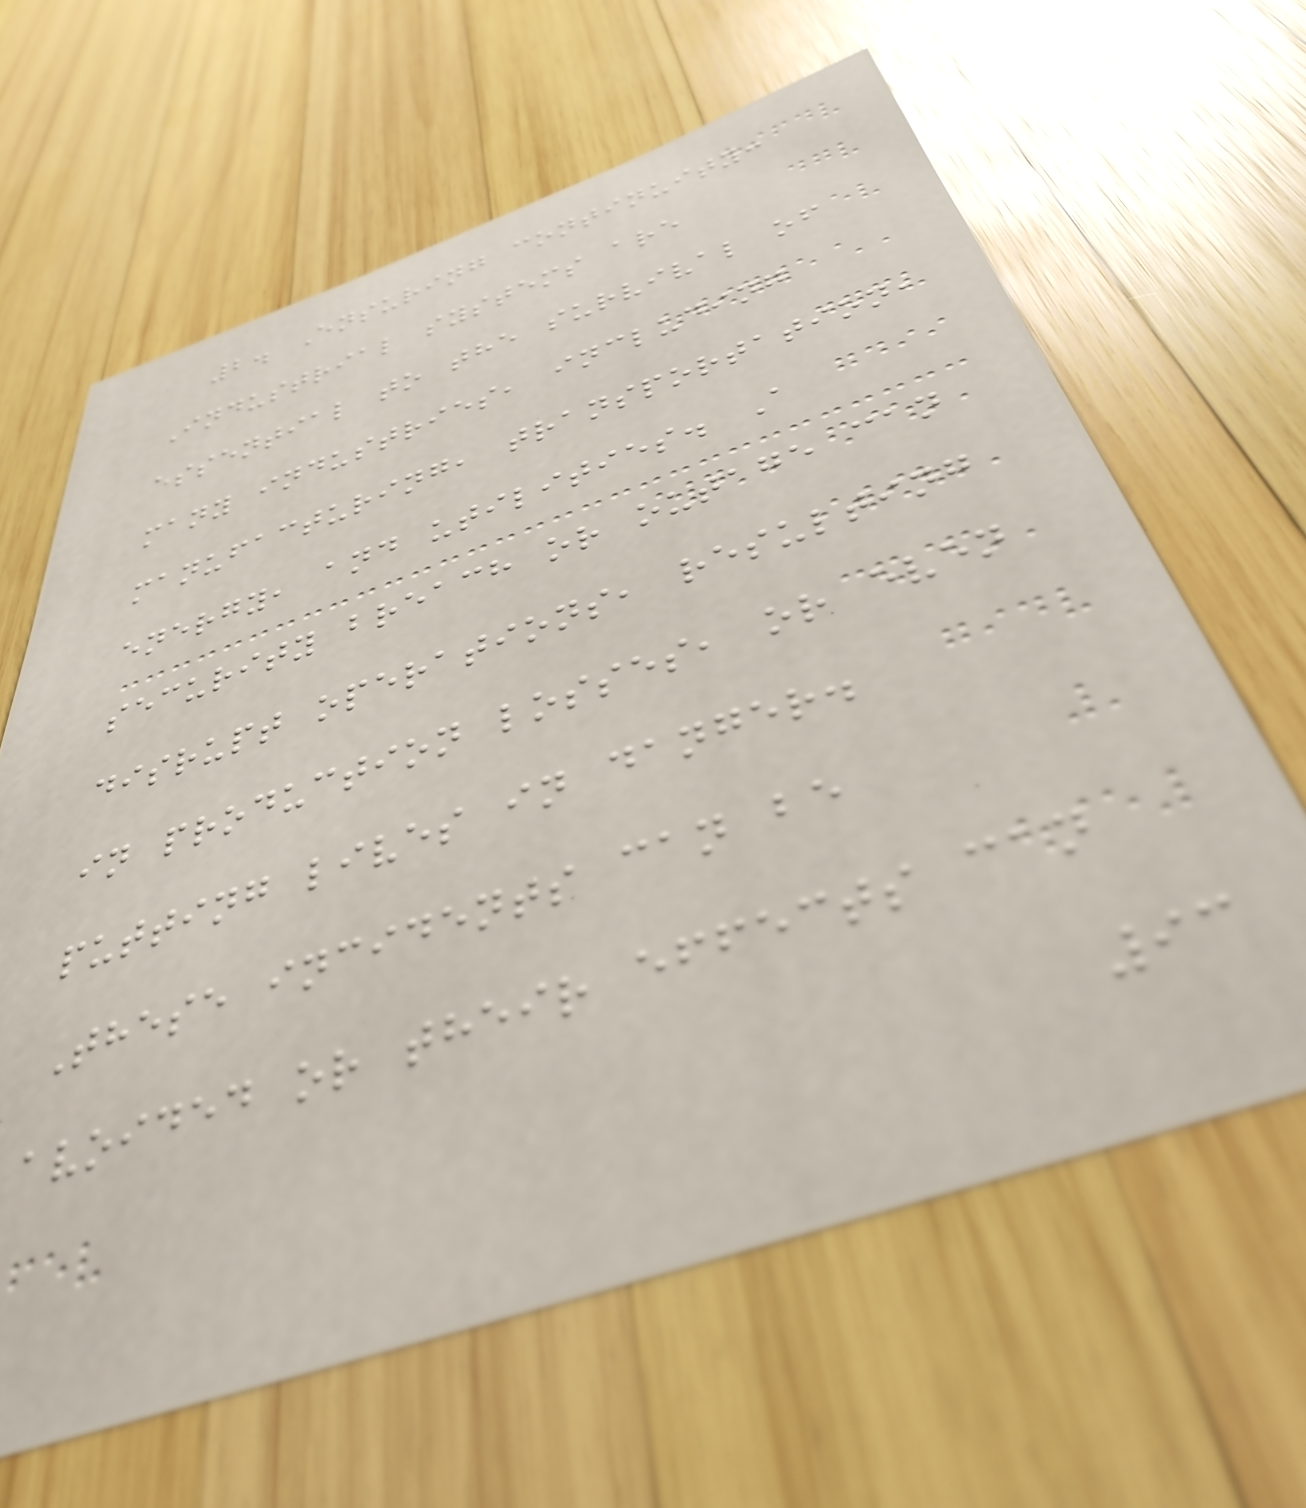2. Ensuring continuity:
Industrial systems are
essential to the survival of
many industries, including
manufacturing, transportation,
energy, and utilities. A
security breach or outage can
disrupt operations, resulting
in production losses, or even
putting lives in danger.
These incidents can be
avoided or their effects can
93
